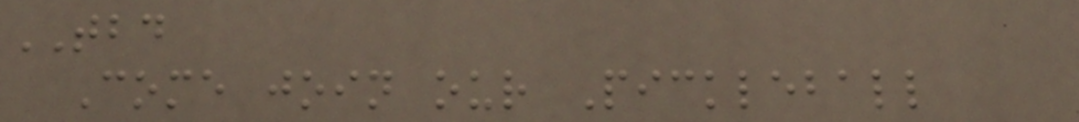TBD
Come join our Pickleball
